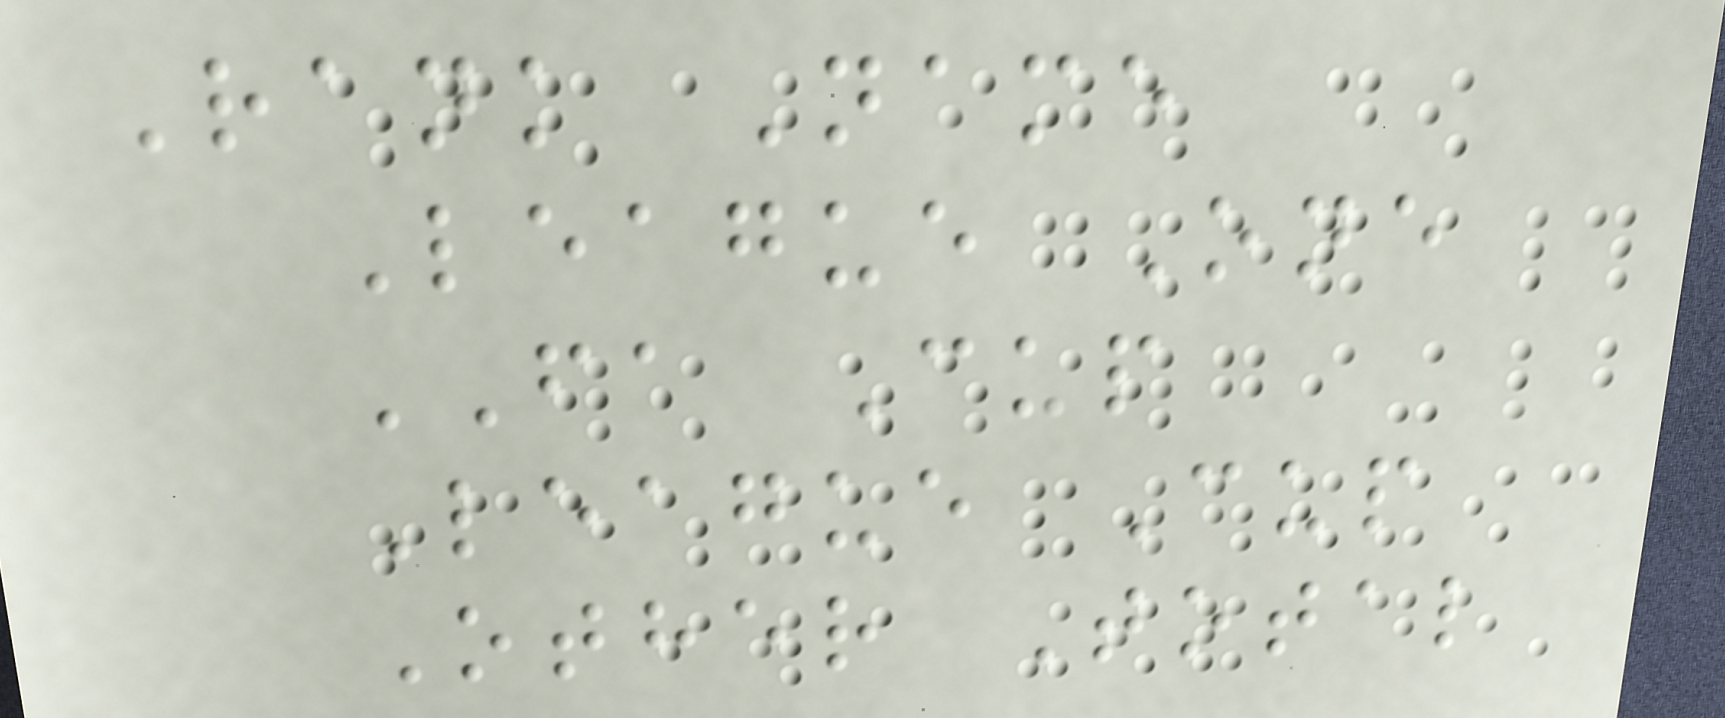Rank Name
League One
FA Cup
League Cup
Other Total
